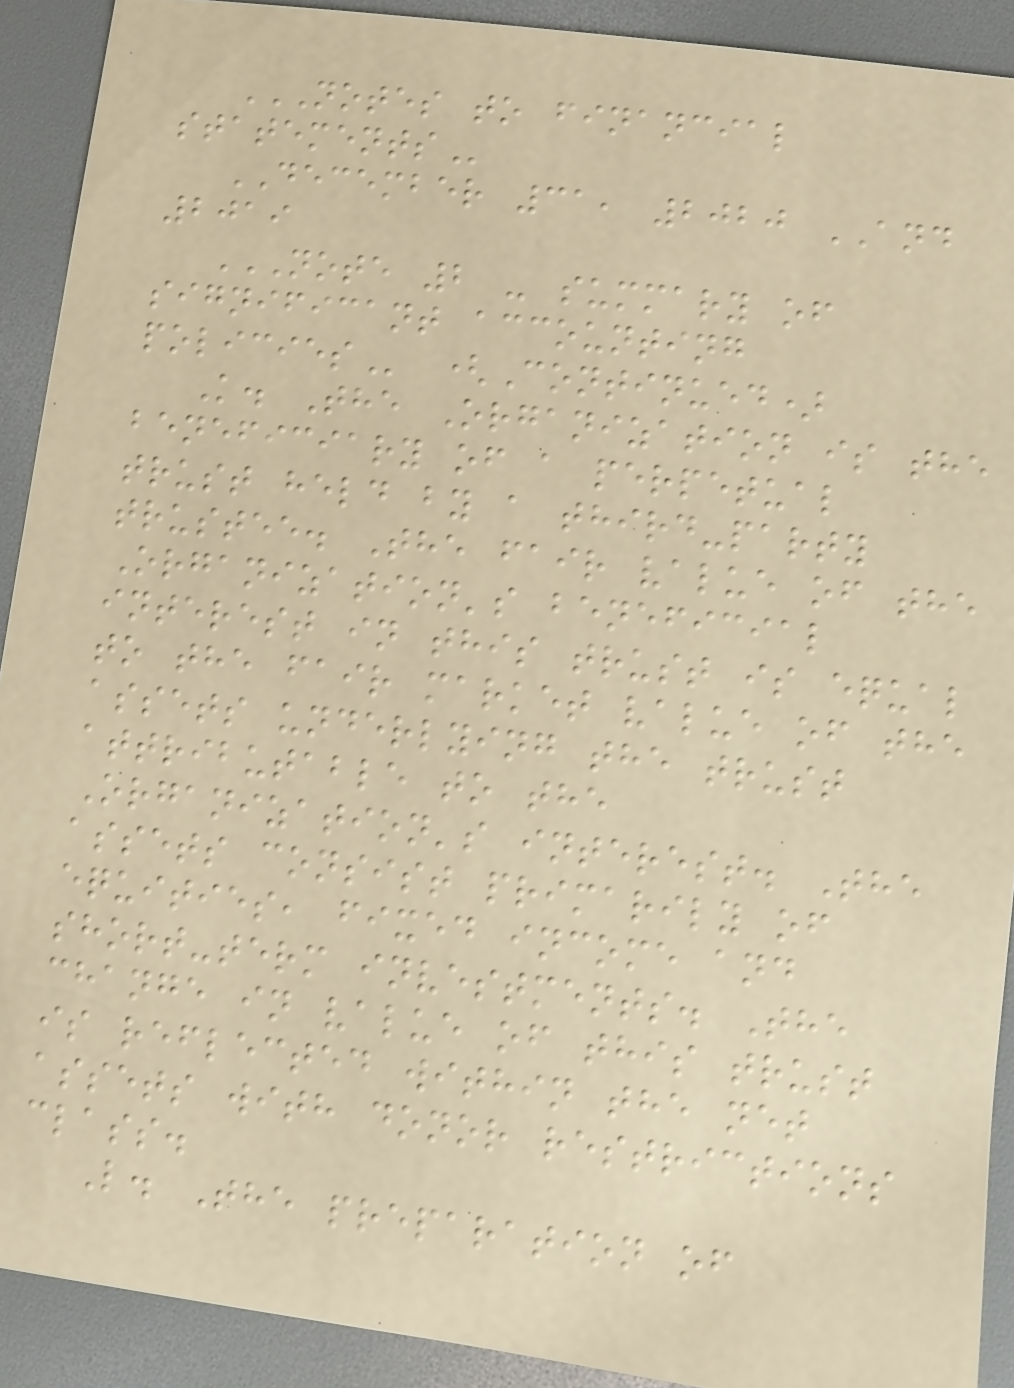NOTES TO FINANCIAL
STATEMENTS
DECEMBER 31, 2020 AND
2019
NOTE 2 - SUMMARY OF
SIGNIFICANT ACCOUNTING
POLICIES (Continued)
K. The Organization is the
beneficiary of a perpetual
trust held by a third-party
trustee. The fair value of the
Organization's beneficial
interest in this trust is equal
to the fair market value of the
assets underlying the trust
attributable to the
Organization's interest. The
assets consist primarily of
equities, fixed income and
short-term investments. The
change in value of this trust
is reflected within the net
assets with donor restrictions
class.
L. The preparation of
